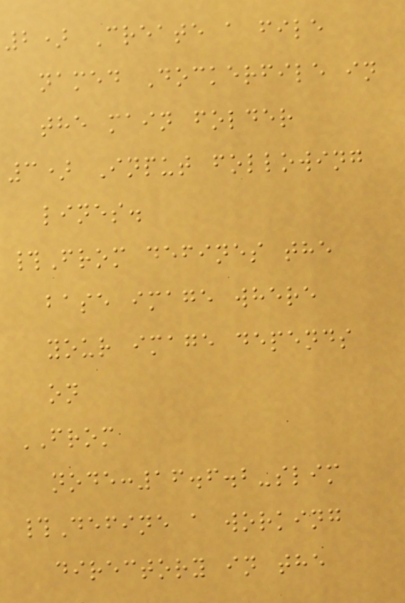2) Create a file
named Dockerfile in
the main folder
3) Input following
lines.
#From defines the
base image where
your image depends
on
FROM
node:16.6.2-slim
#Define a working
directory in the
